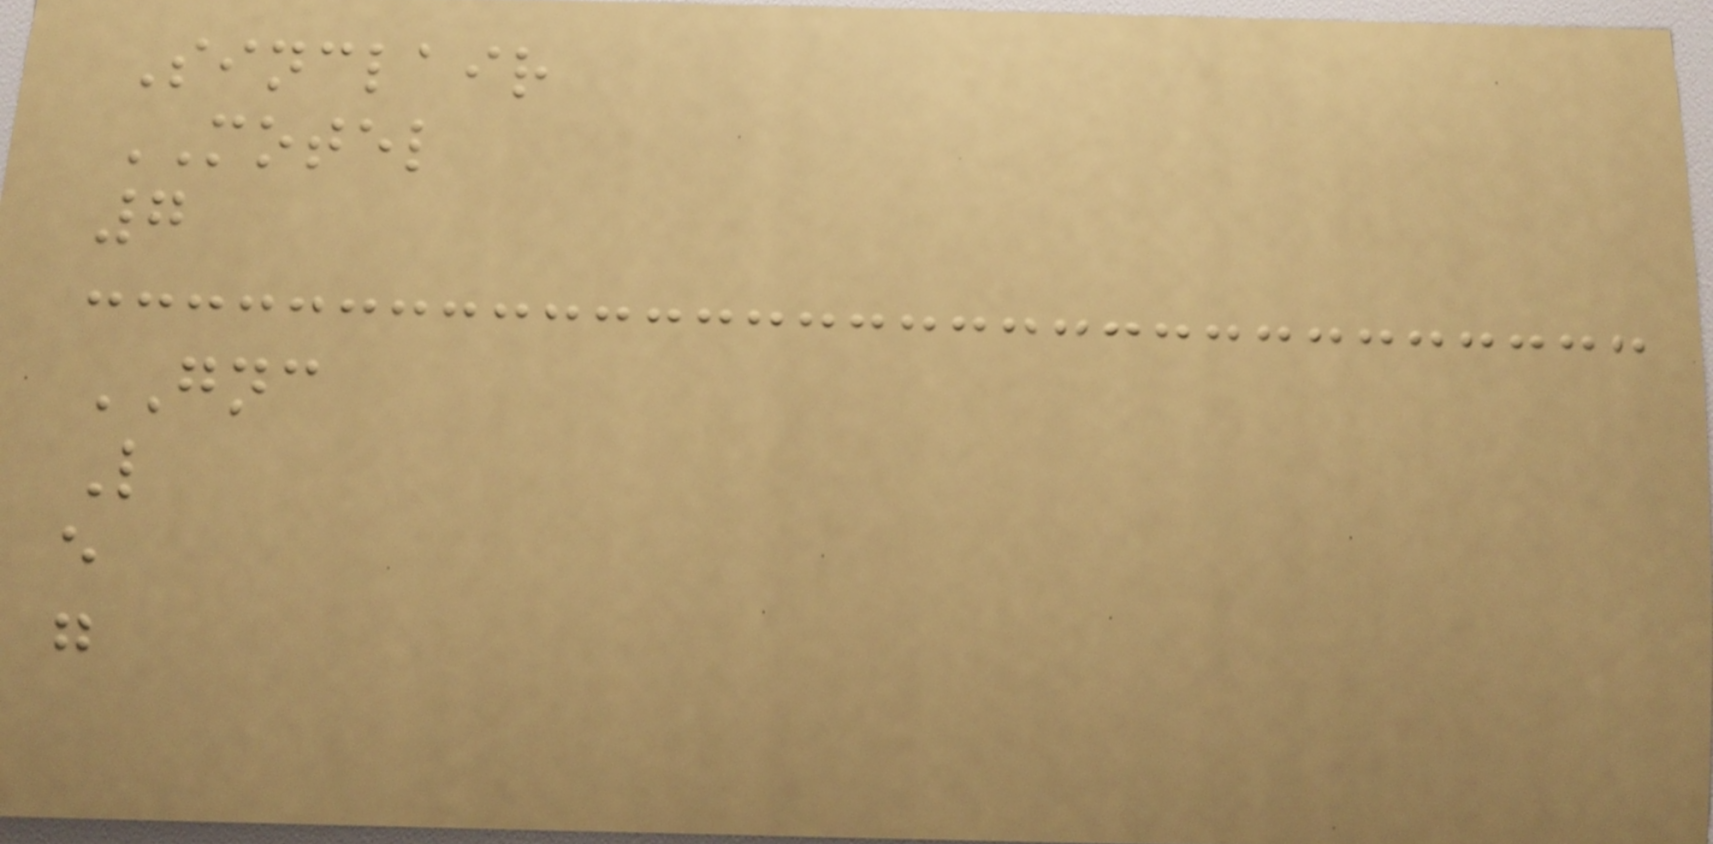Sinclair
MOTEL
7
GNC
L
e
g
